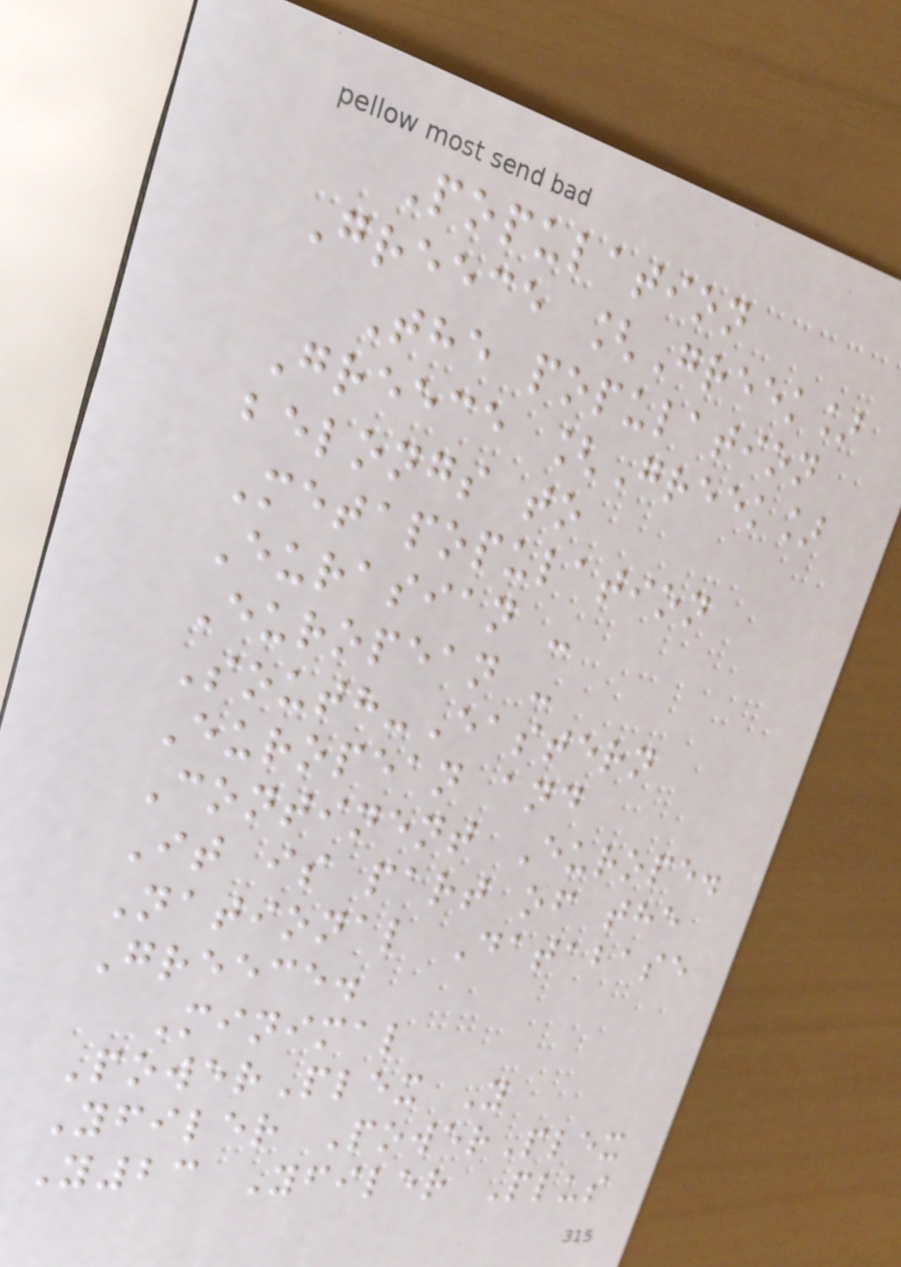Population
Greece [Greek]
The population
Greece [Greek]
belongs to
Metapopulation
Eurasian -
European -
South-Eastern
European and
Continent Europe.
It is part of the
National Database
Greece.
Minimal
PowerPlex Y
Yfiler PowerPlex
Y23 Yfiler Plus
